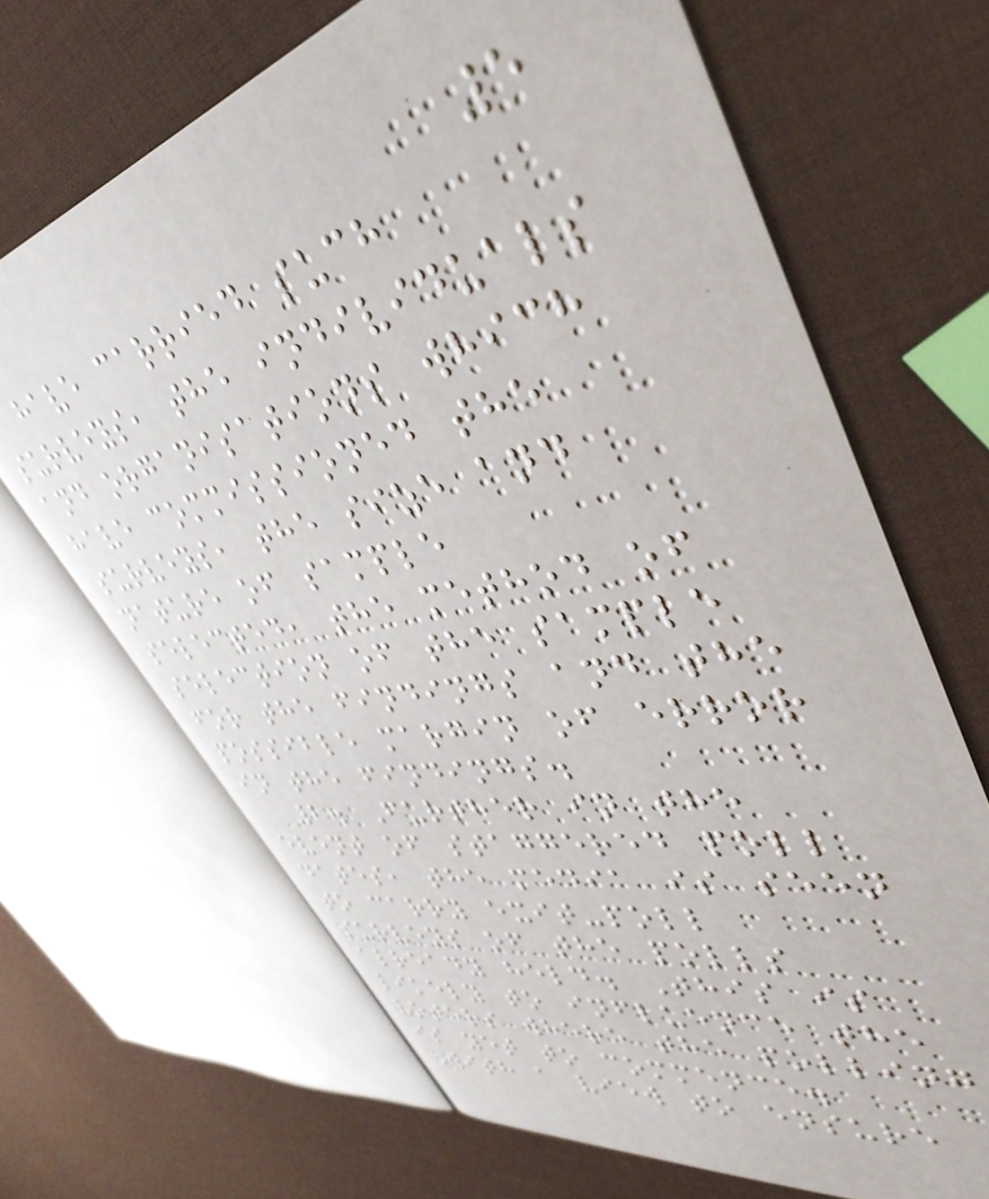5
have carried such
surveys, the individuals
and organisations which
have commissioned the
surveys, the size and
nature of sample
selected, the method of
selection of the sample
for the findings and the
possible margin of error
in the findings.
2. Further in the
event of staggered poll
dates, the media is seen
to carry exit-poll
surveys of the polls
already held. This is
likely to influence the
voters where the polling
is yet to commence.
With a view to ensure
